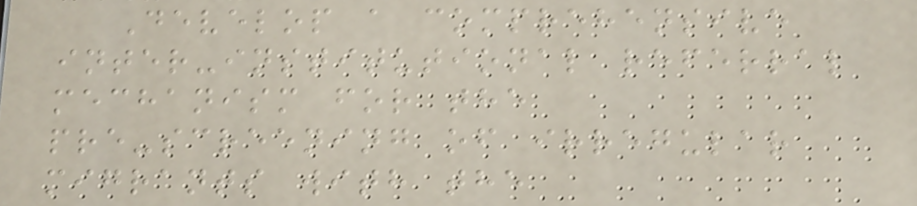Develop a comprehensive
inter-institutional referral
mechanism for the
pre-screening of irregular
migrants with the
